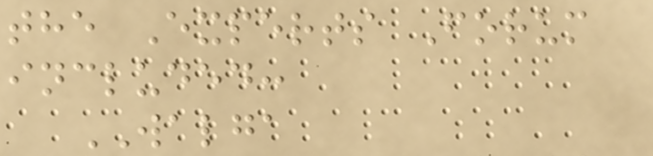the Experts Forum
included:
WALGA
